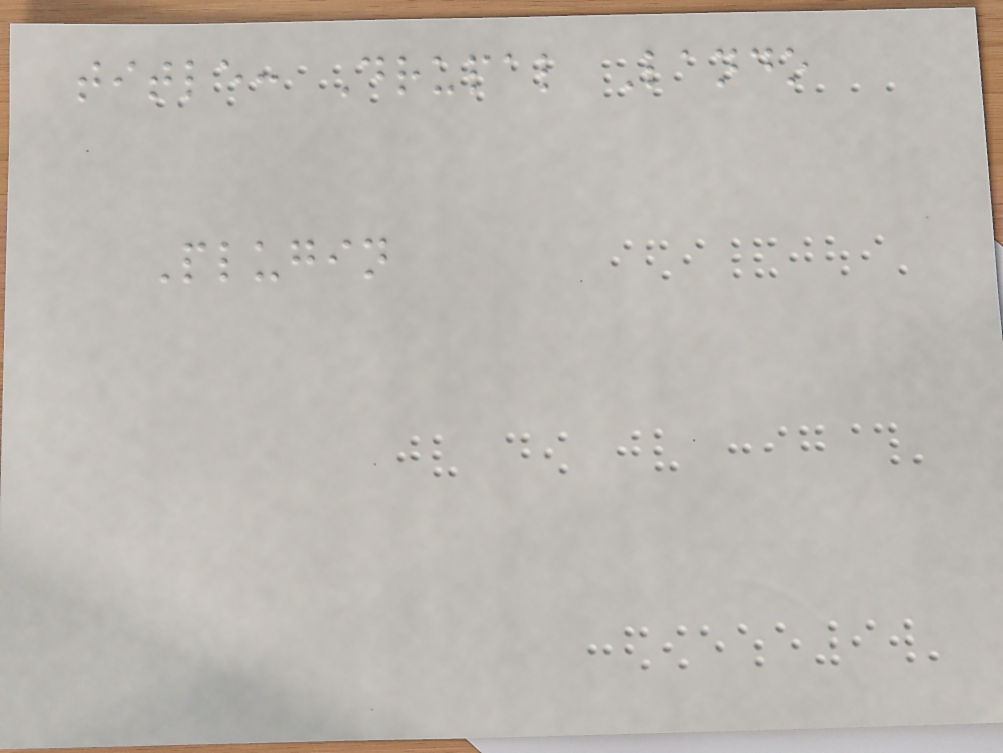title: Drupal Lando
Plugin
